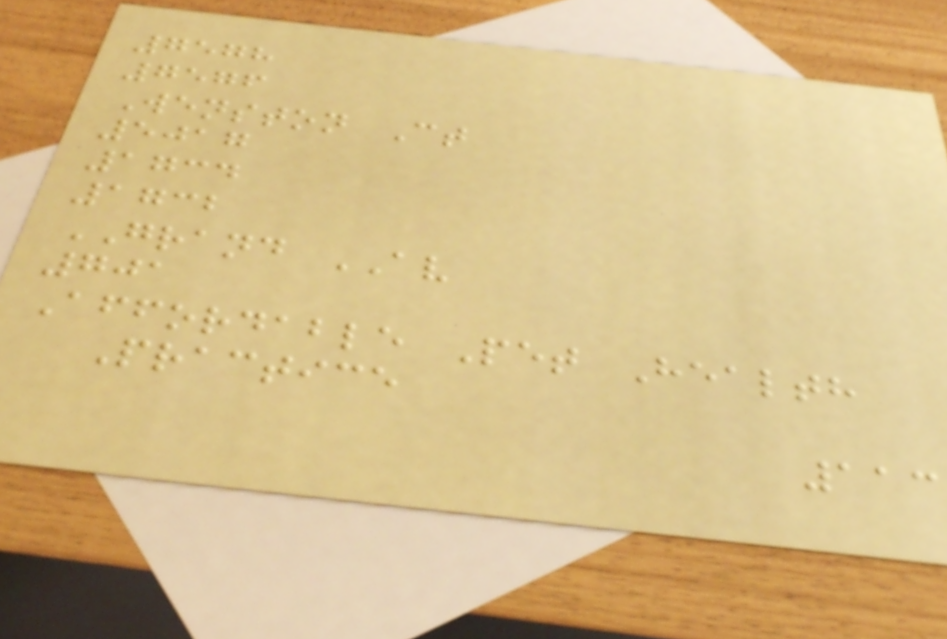7578
7576
Wenston Ct
5017
1734
1732
GRAND AV
701
Affordable Pet Health
Practice
113
